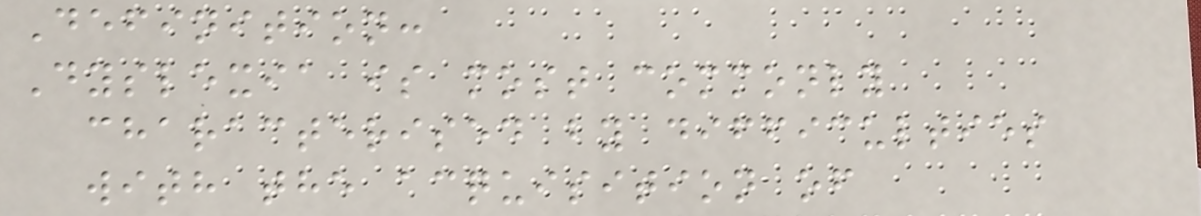Definition:
Dyslexia is most commonly
characterised by difficulties
with the acquisition of
